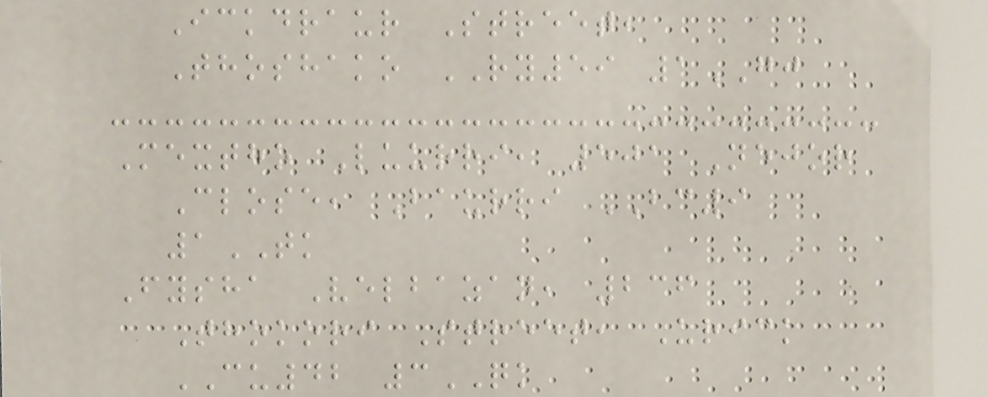Ickdraur Street,
Thoshako RY59 1GJ
Mextho Luurri, 501 Nejor
Close, Baurri BC9
1TK
Fysha Velbazan, 236
Thokori Street, Urick
CU42 3QK
